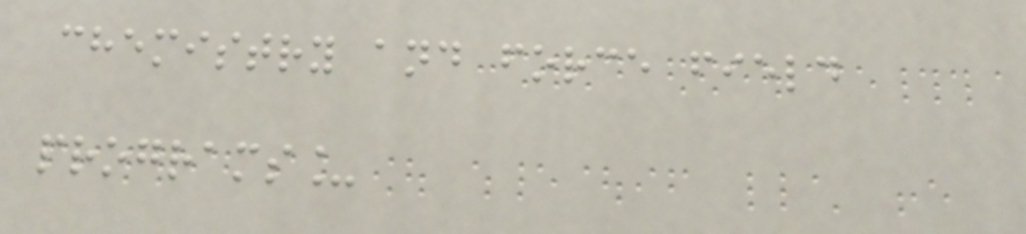chemistry and force field
programs_
